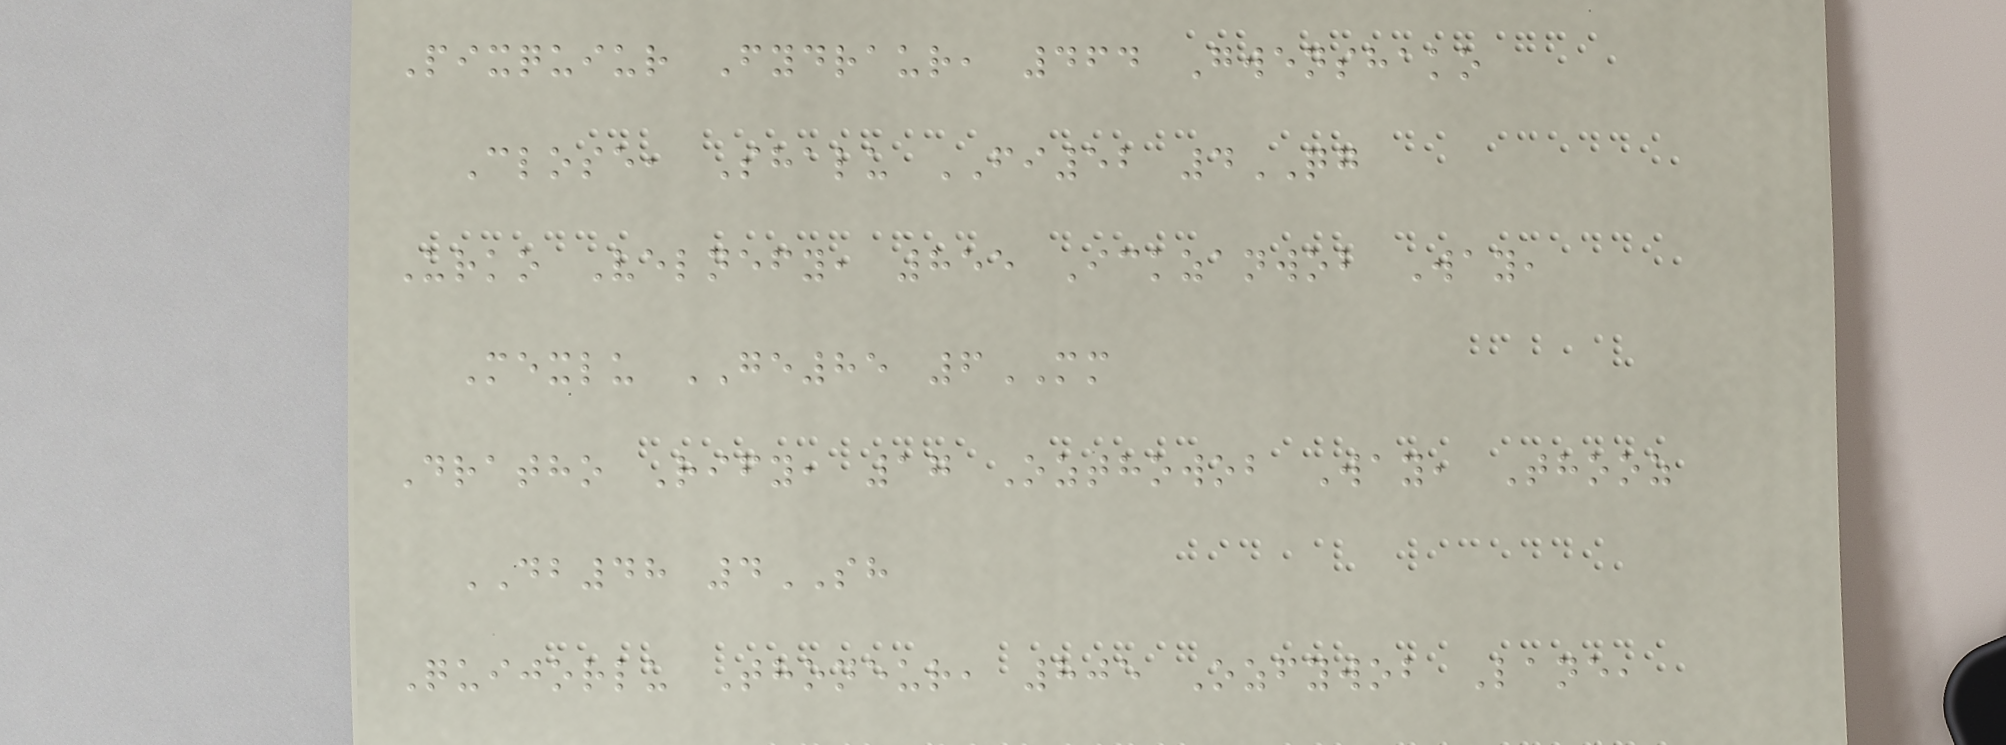Pixquiur Fydraur, 464 Gwenshako
Close, Shalu FI52 4QG
Urko Velnefy, 855 Ickzanwob Way,
Mexlu GE85 6MM
Dratho Rify, 17 Ozthowob Way, Thooz
DB48 4SH
Quijorlu Thoneur, 805 Ozfywob Lane,
